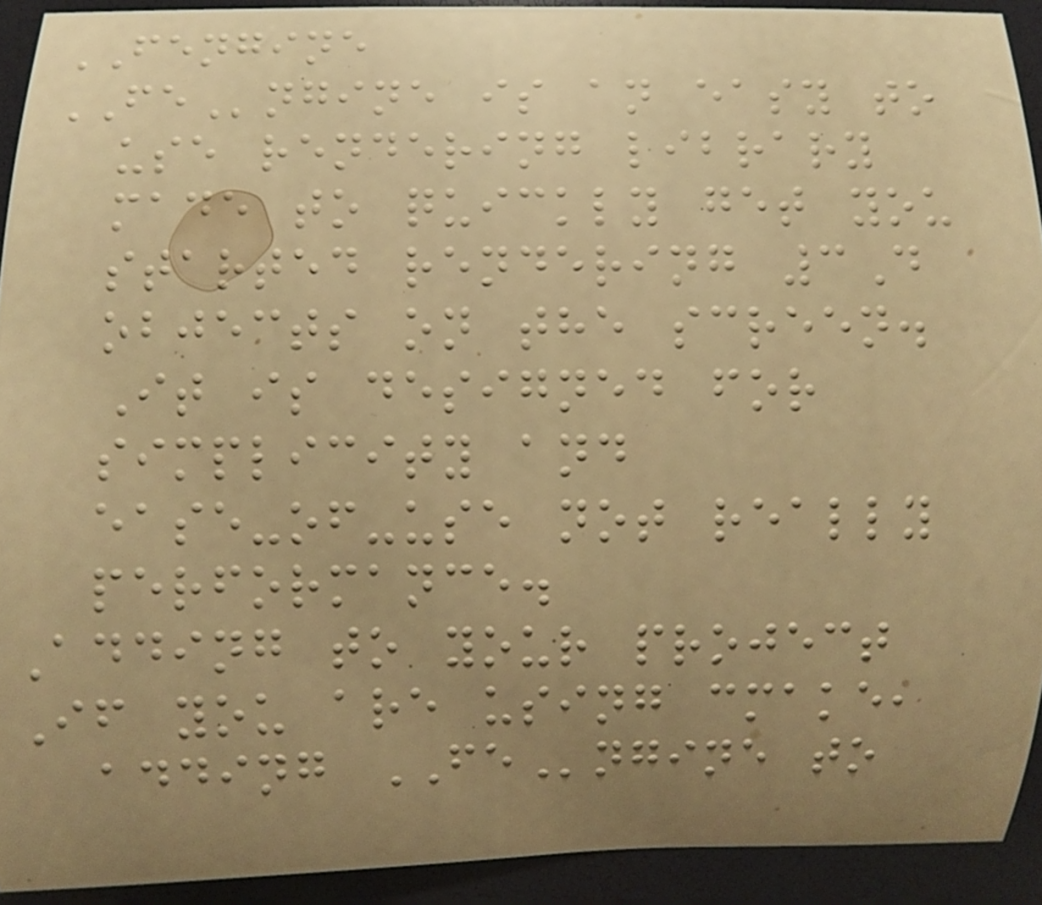FENGINE
FEngine is an easy to
use rendering library
made to quickly get you
started rendering 3D
objects on the screen.
It is designed for
simplicity and
ease-of-use not really
performance.
Adding to your project
If you are using cmake,
adding FEngine to
